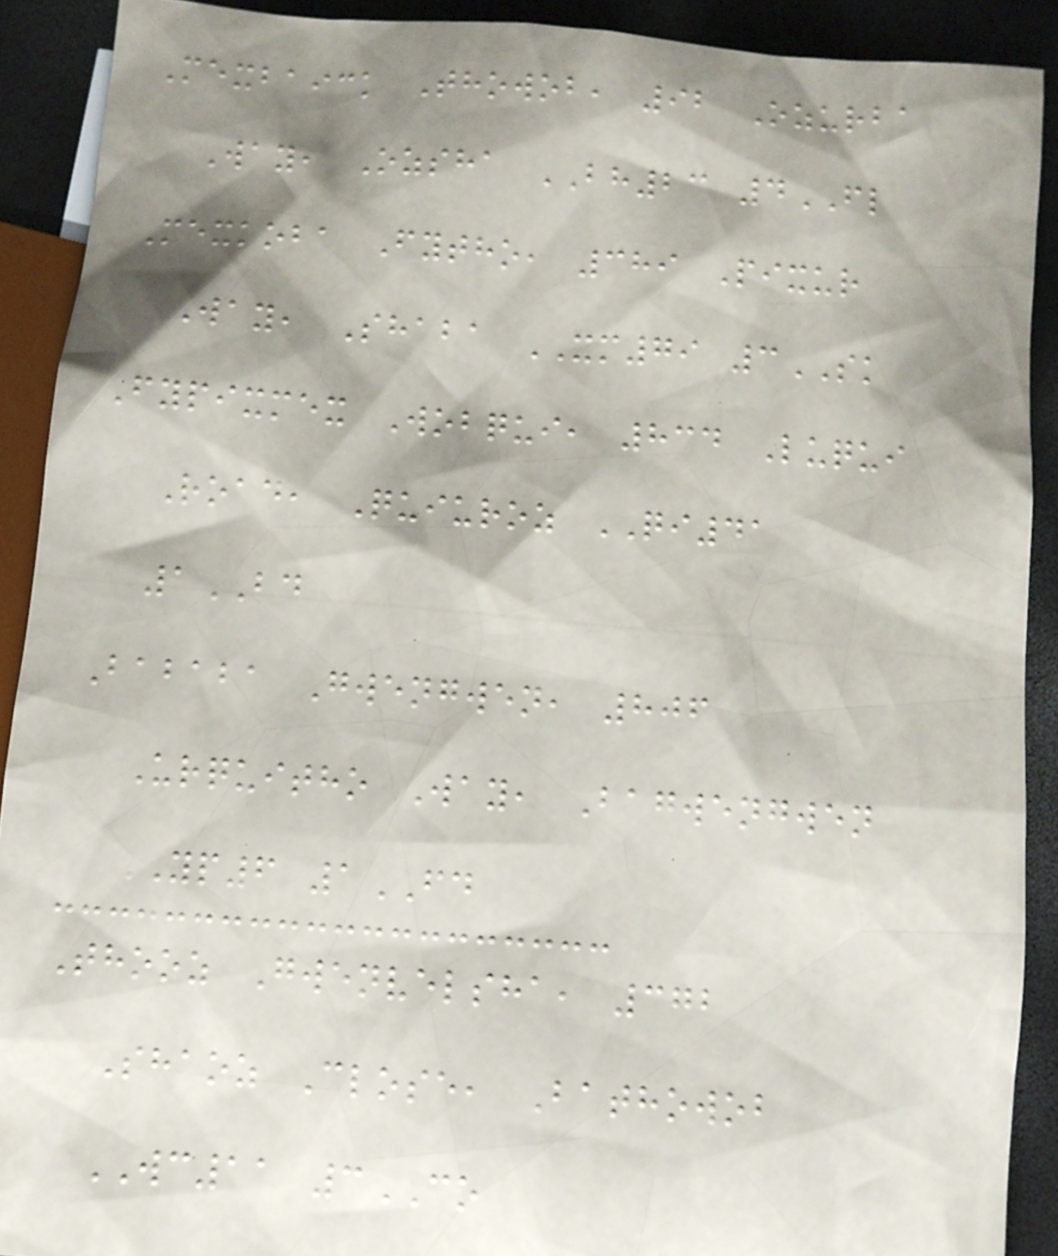Mexbaick Thowob, 92 Ozurba
Way, Ozsha BH23 4FL
Mexkoba Fytho, 389 Pixur
Way, Shaba XM79 3SK
Fypixmex Wobqui, 834 Luqui
Road, Quiuroz QI41
1BD
Bababa Gwengwen, 806
Urquitho Way, Bagwengwen
YP6 1FD
Thooz Gwenvelsha, 372
Shaoz Close, Bathowob
WC11 3CO
